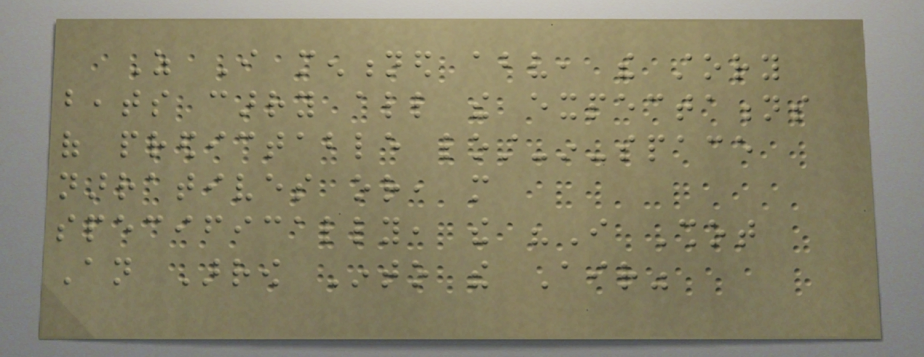As I mentioned above, the story
beats carry all the expectations
of predictable lost-in-space
narratives or, more
specifically, the "I Shot
An Arrow Into the Air"
